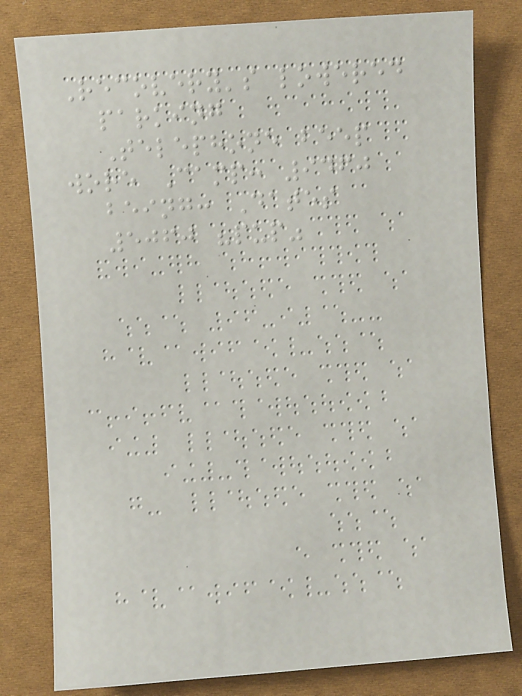Recovery's lowered
parking
Telephone beep
wore Camp: 9460
being: Dates
5060 "pup"
